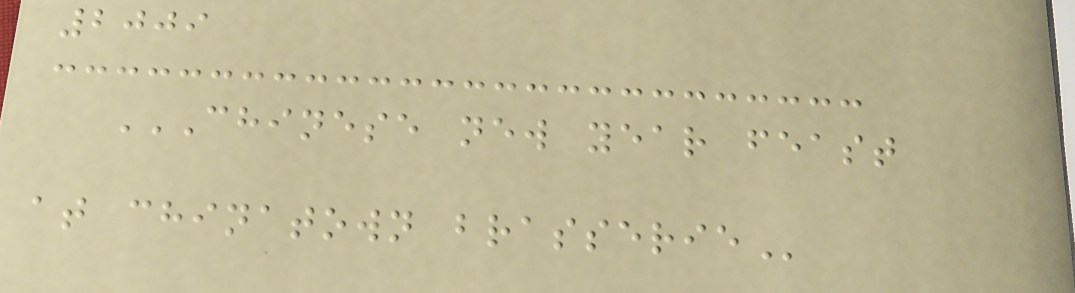2009
CHINESE NEW YEAR FEAST
AT CHINATOWN BRASSERIE
